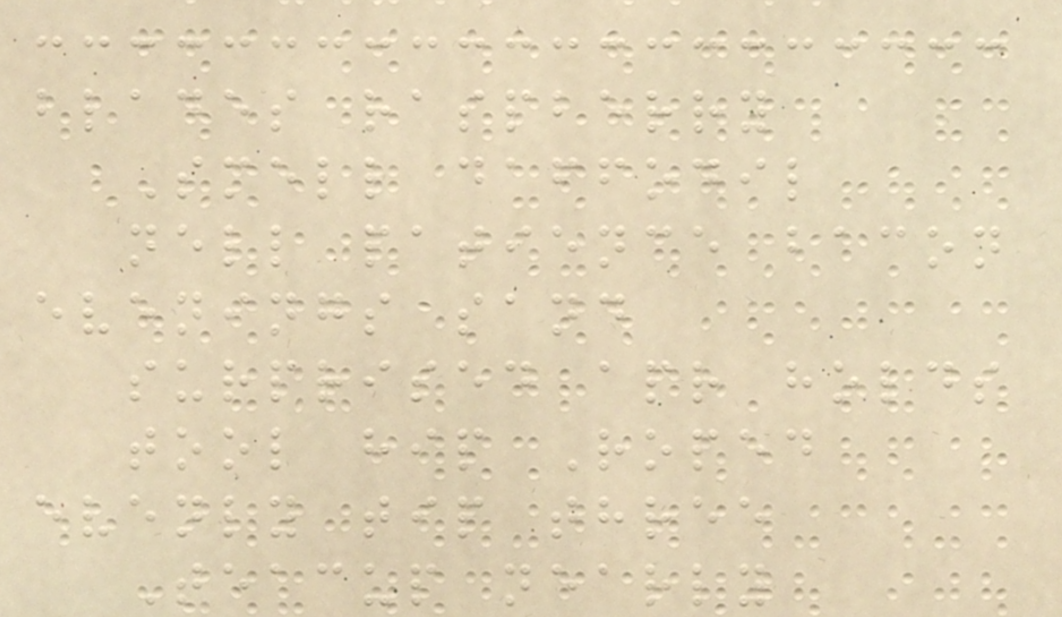blades raspberry
Smell daffodil
nell patience bacon
evenings sand
surprised apr holds
tool hip Roped
evenly tip three
Teacup nearly
